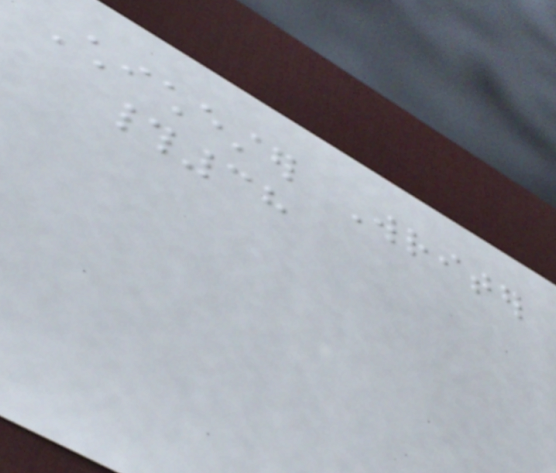Chichester Writer
#38
